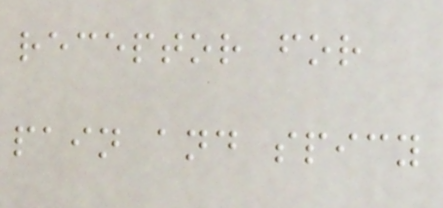receptor for
pain and spicy
